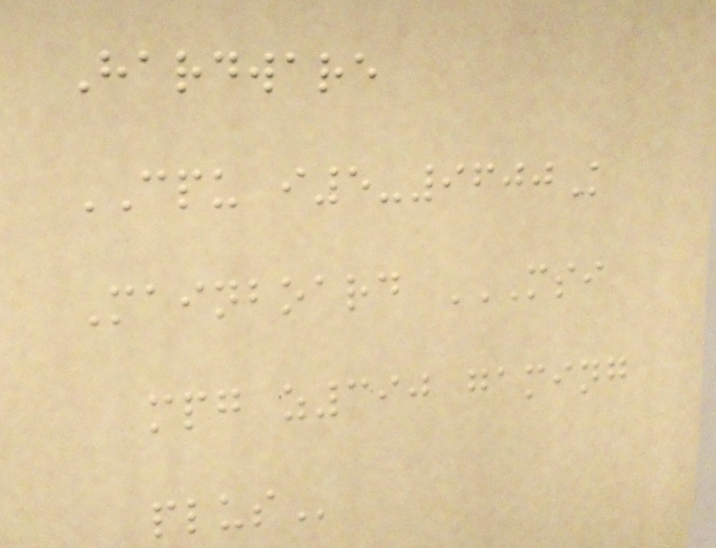Hardware
CPU i5-9600K
Mainboard MSI
MPG Z390 GAMING
PLUS
